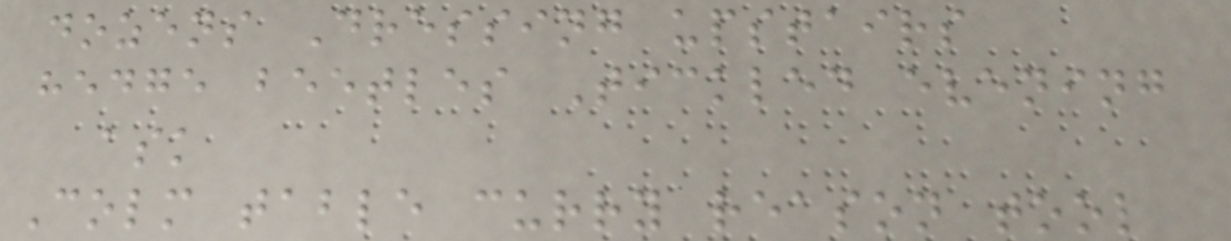dozens Dressing upstairs
hedge beetles Tickled evening
ask
Colm table curry reason tool
